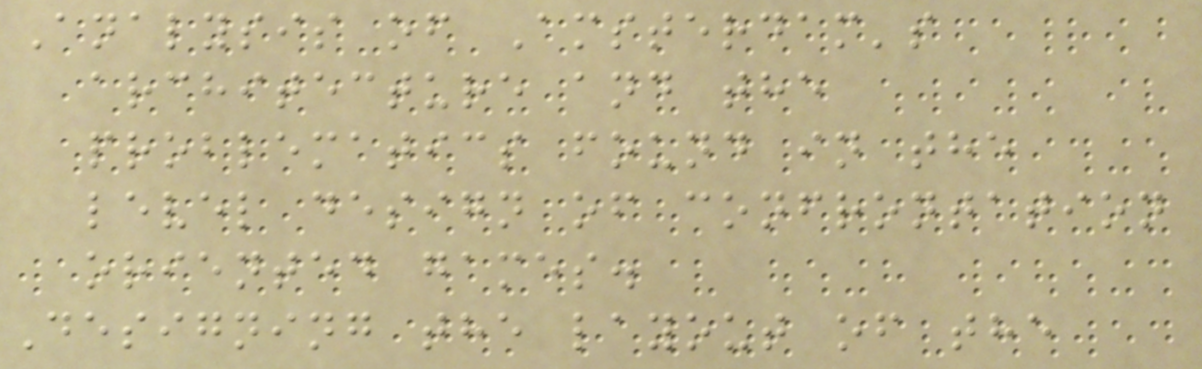Analysis of Amsterdam's
architecture and the
problematics found in the
level design of confrontation
oriented games.
Designing the layout of the
